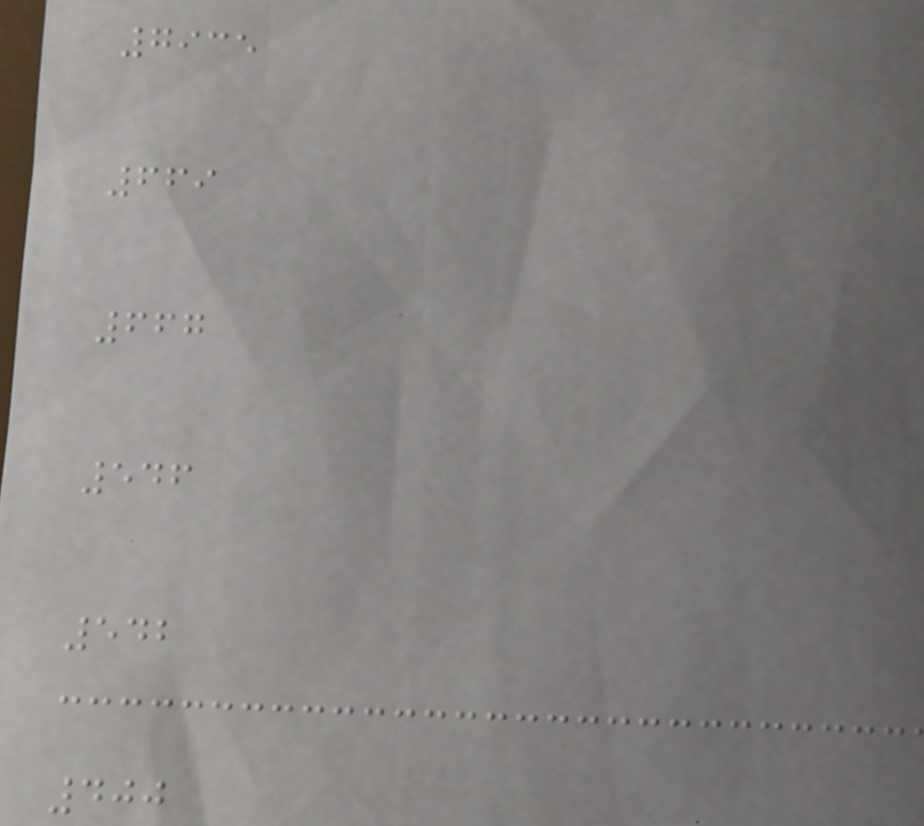7935
669
667
546
542
400
